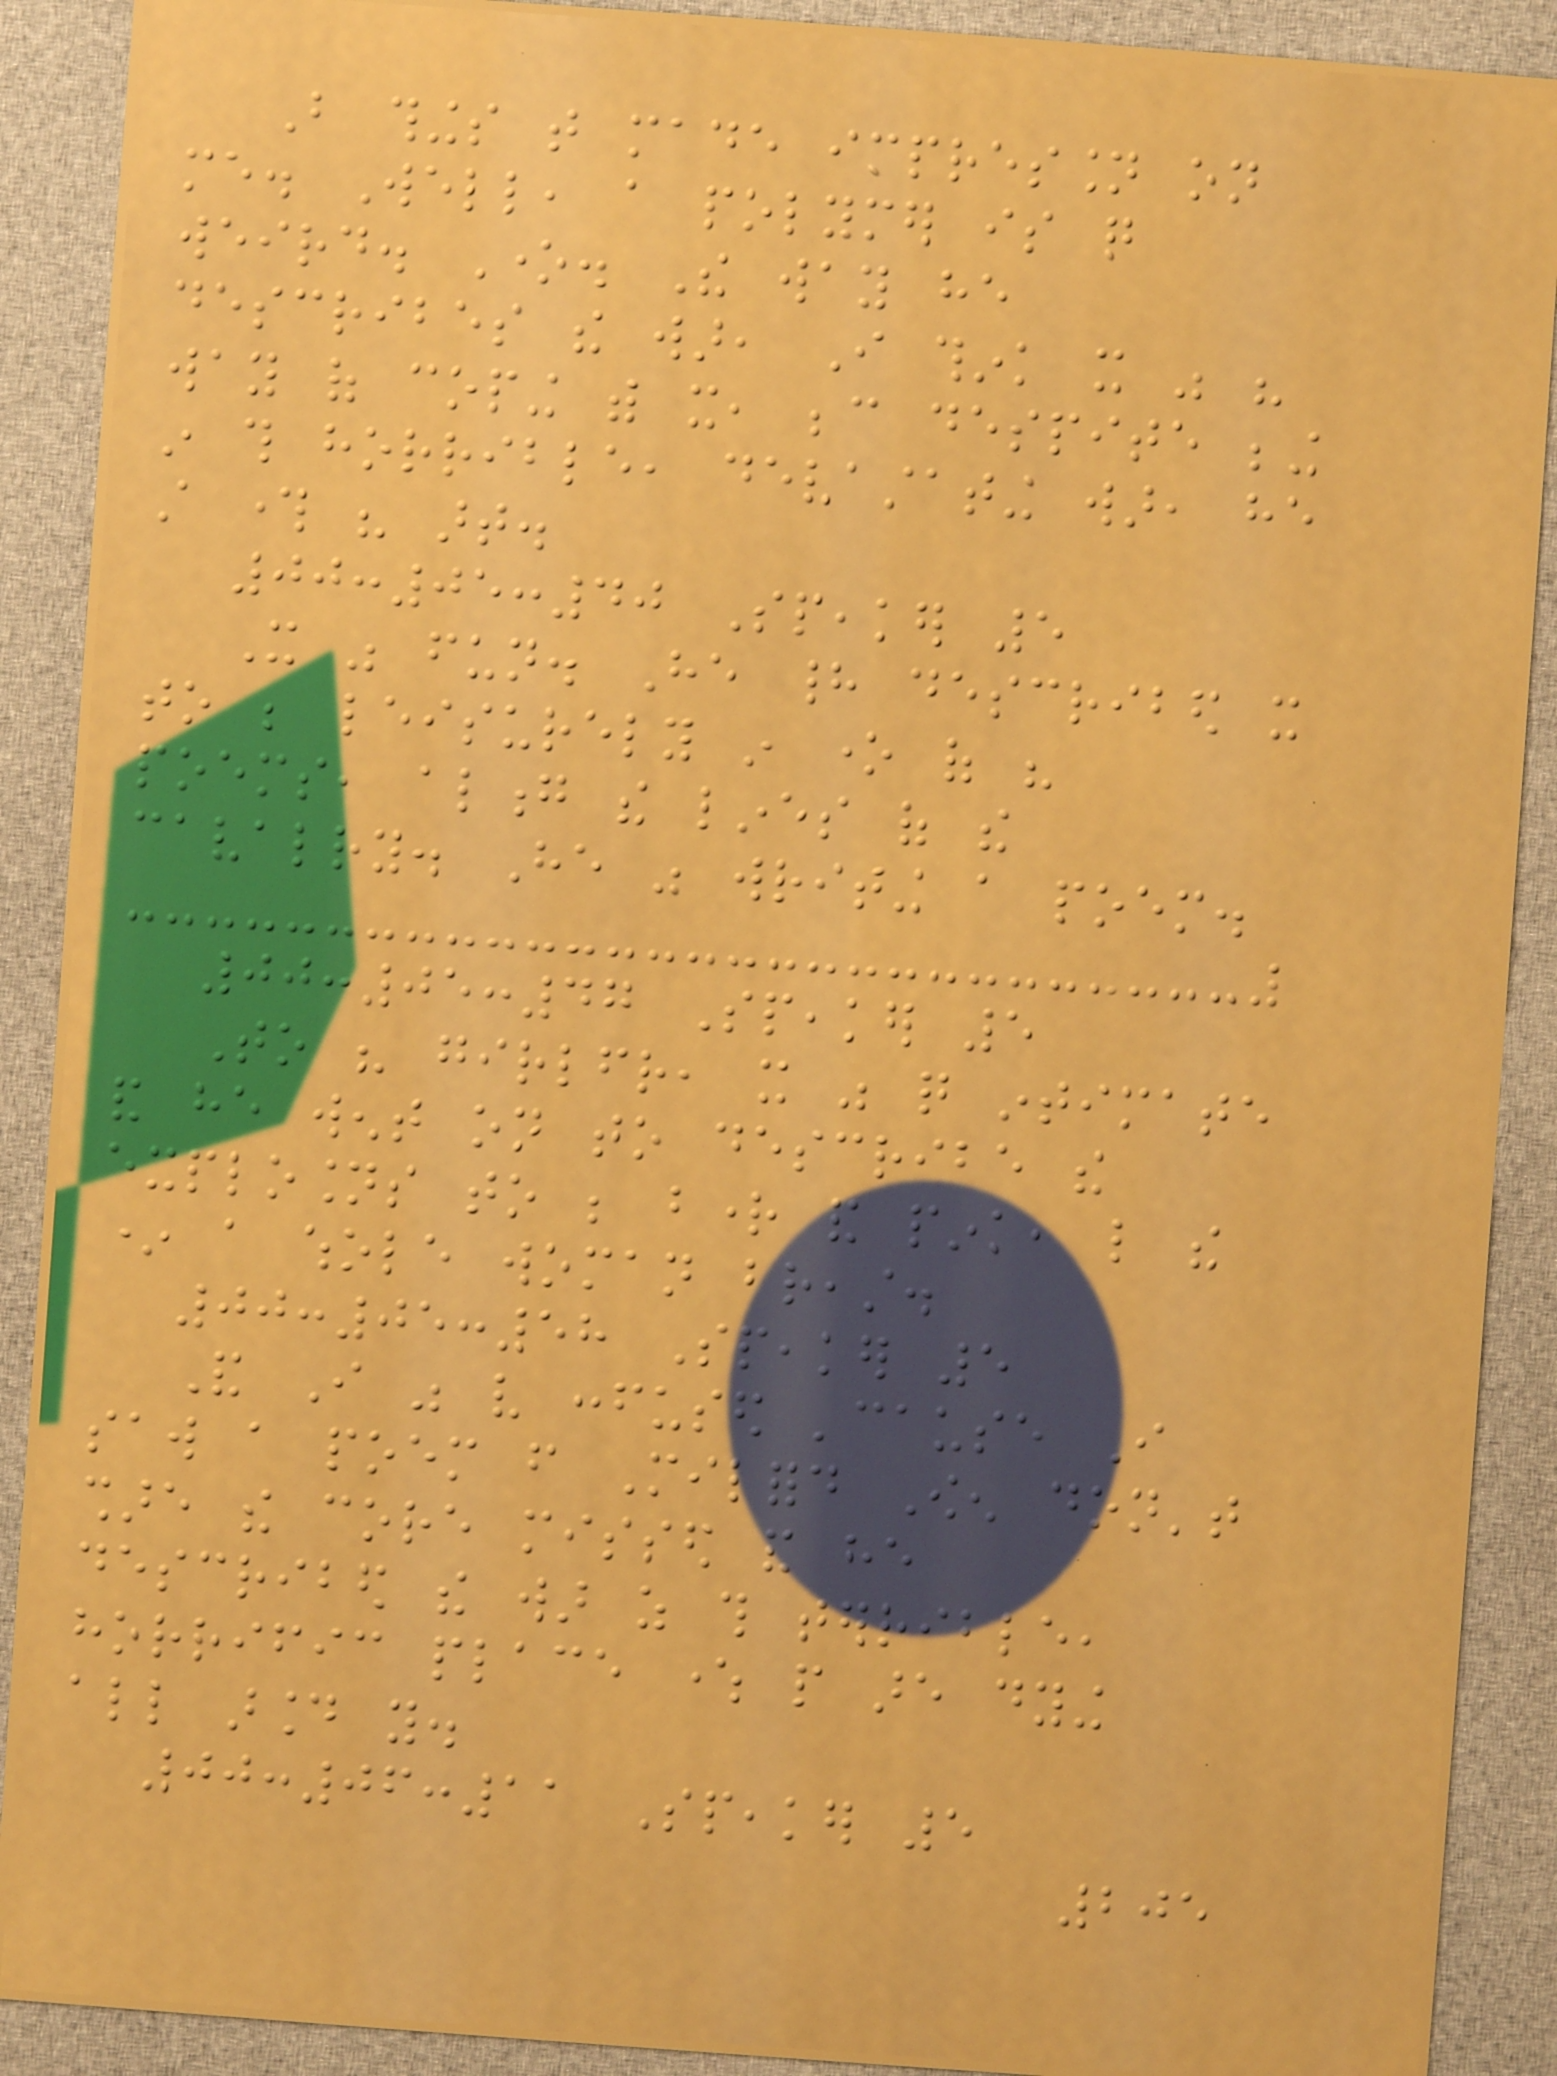But things that made impression on
me. Well, a polymer is quite
weird. One. The way he
describes the war, I think it was his
way of coping with it, because despite being
in this horrible, devastating war, he
still through his art.
00:05:40 Speaker 5
It was fun. He had described it
to be leisurely in one of his
poems, along the lines of the
cavalry. He was writing a poem.
00:05:47 Speaker 5
To his girlfriend, it was quite intimate
and he went on to describe the
explosions to be bright and pink, like the
* a whole woman breast.
00:05:58 Speaker 5
And I was very confused 'cause I
saw a poem from Milford Owen don't
share the core missed and he
described the war as this terrible,
horrific place where people are dying
all around you.
00:06:11 Speaker 5
205
